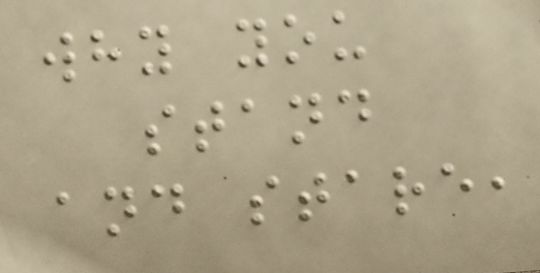why you
stand
and stare,
